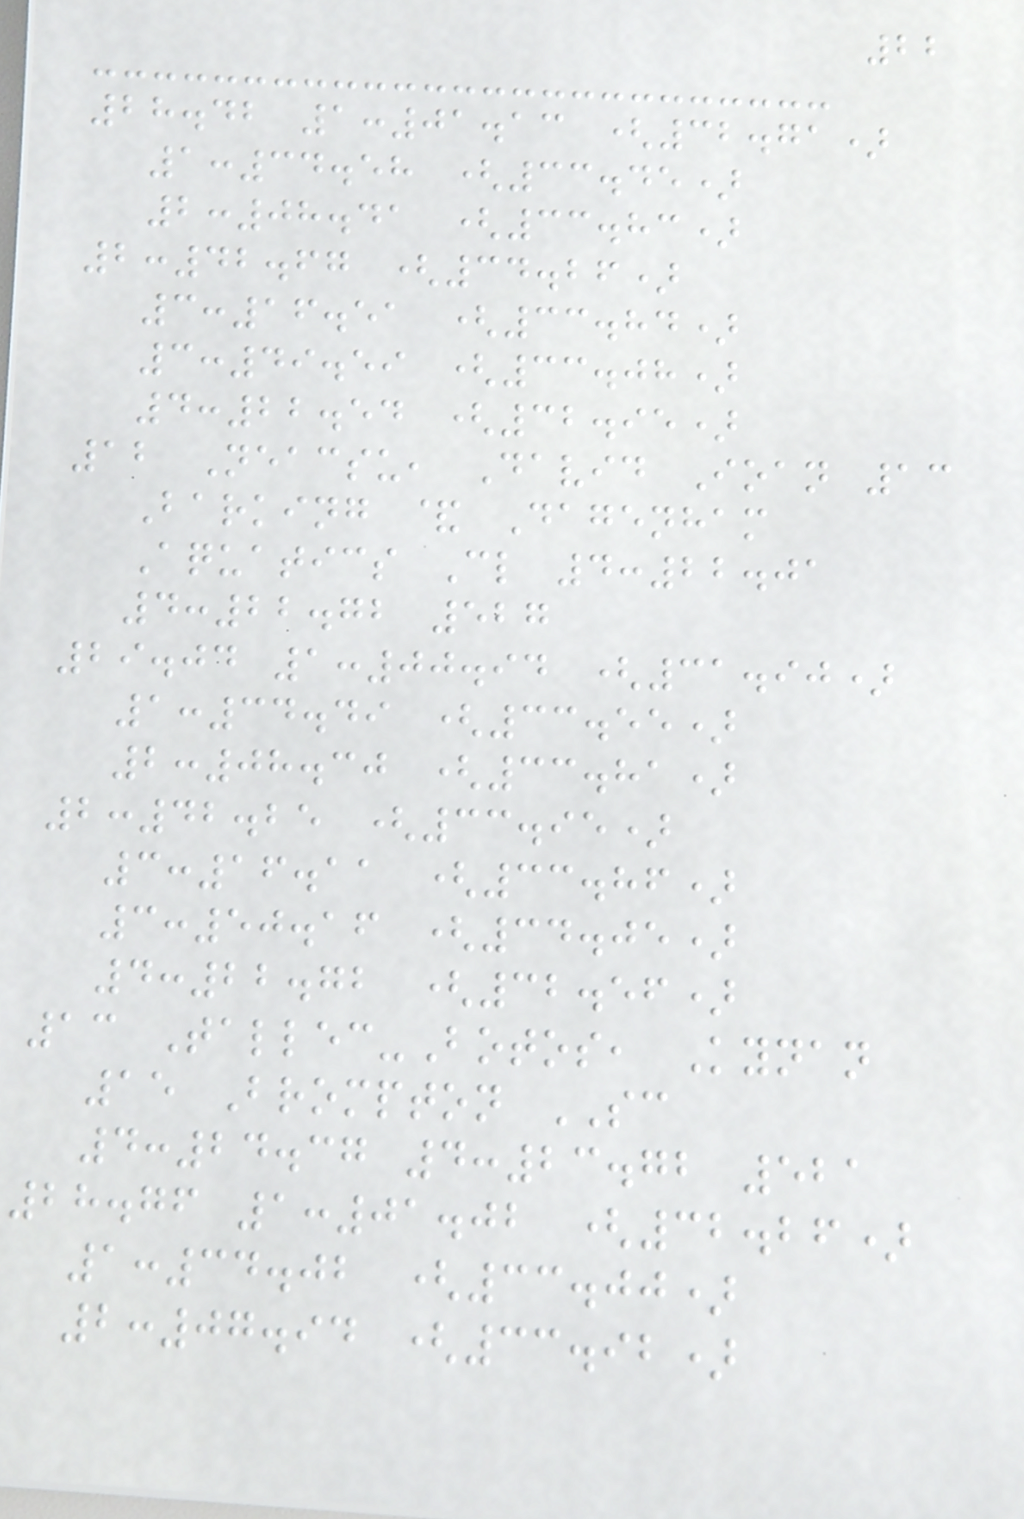22
28.42 1:01.13 (32.71)
1:34.58 (33.45)
2:08.41 (33.83)
2:42.67 (34.26)
3:16.51 (33.84)
3:49.59 (33.08)
4:22.54 (32.95)
12 Neacsu, David Ioan 13
Barking & Dagenham
Aquatics Cl 4:22.01
4:22.72 527
29.04 1:00.94 (31.90)
1:34.49 (33.55)
2:08.30 (33.81)
2:42.25 (33.95)
3:16.11 (33.86)
3:50.16 (34.05)
4:22.72 (32.56)
13 Tallec-Botos, Kynan
15 Brompton SC
4:24.37 4:23.72 521
28.76 1:01.02 (32.26)
1:34.02 (33.00)
2:07.94 (33.92)
